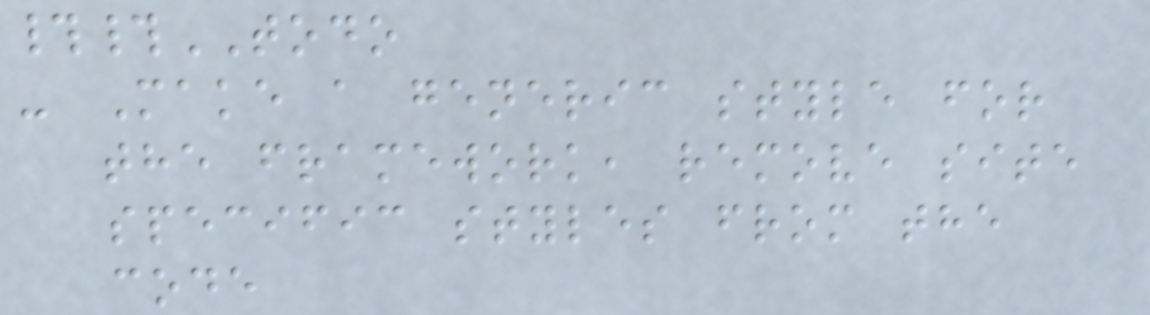##TODO
- Make a generic style for
the framework, remove site
specific styles from the
code
